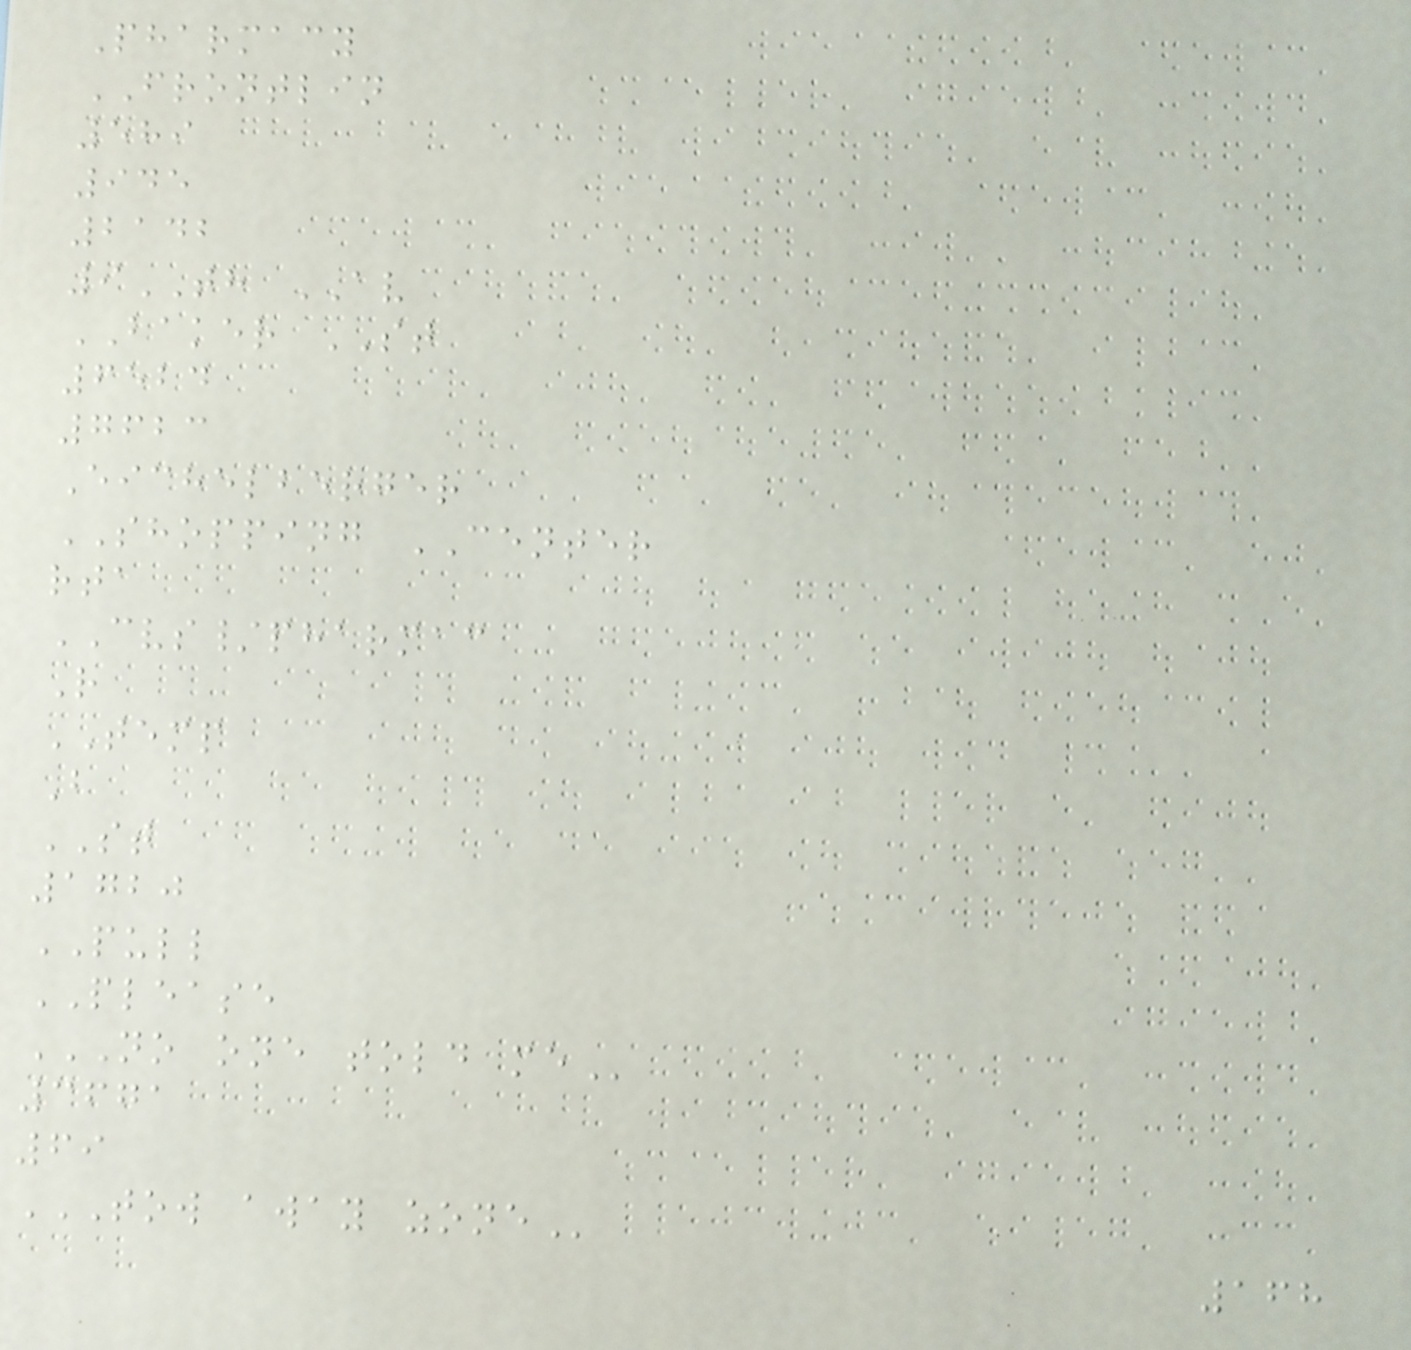Pharmacy
FRONTLIN
589
945
2142
9TH AV
BAKER ST
6524
7623
Eichelberger
SHOPPING CENTER
rta
CVS/pharmac
R
TEMP
B
ST
1720
PULL
PLEASE
NO ONE TOLD ME
3671
69
TOW AWAY ZONE
168
